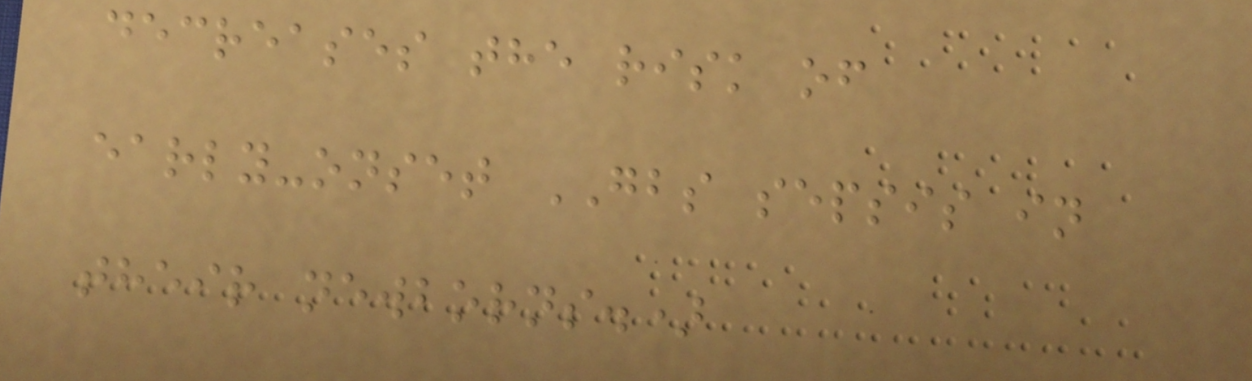decreases the risk of
early-onset GBS sepsis in
their newborns.)
